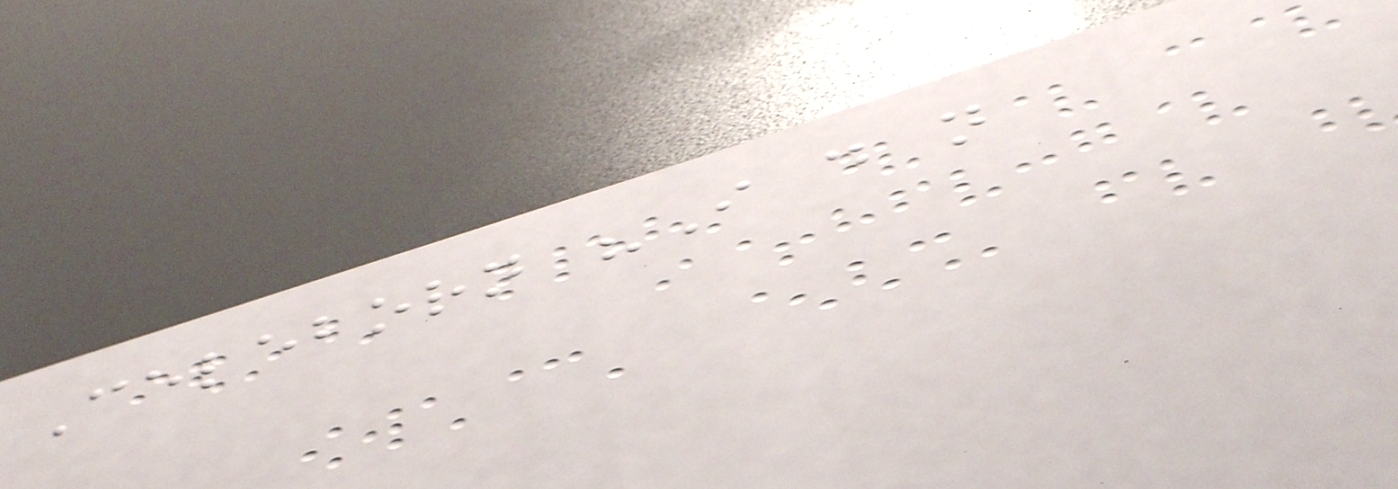Celeborn "I do not
